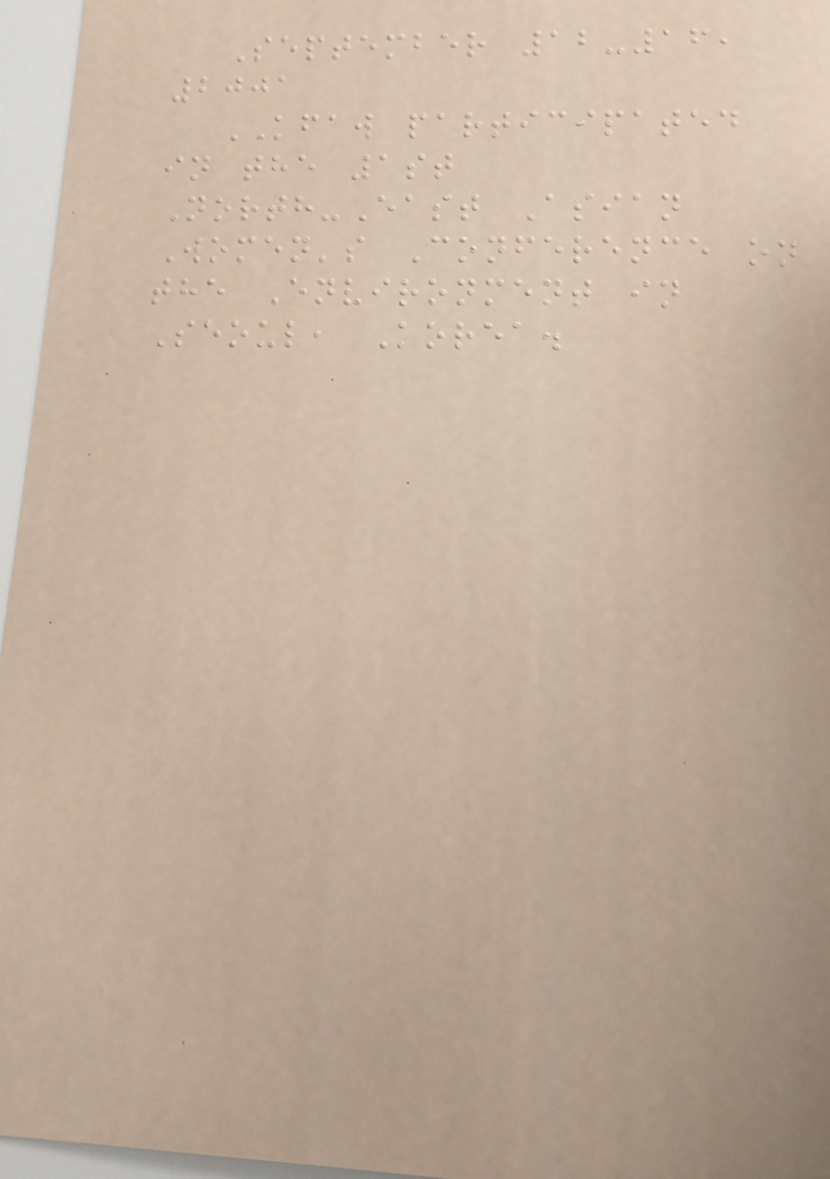September 12-16,
2001
KFAW participated
in the 1st
North-East Asian
Women's Conference on
the Environment in
Seoul, Korea.
